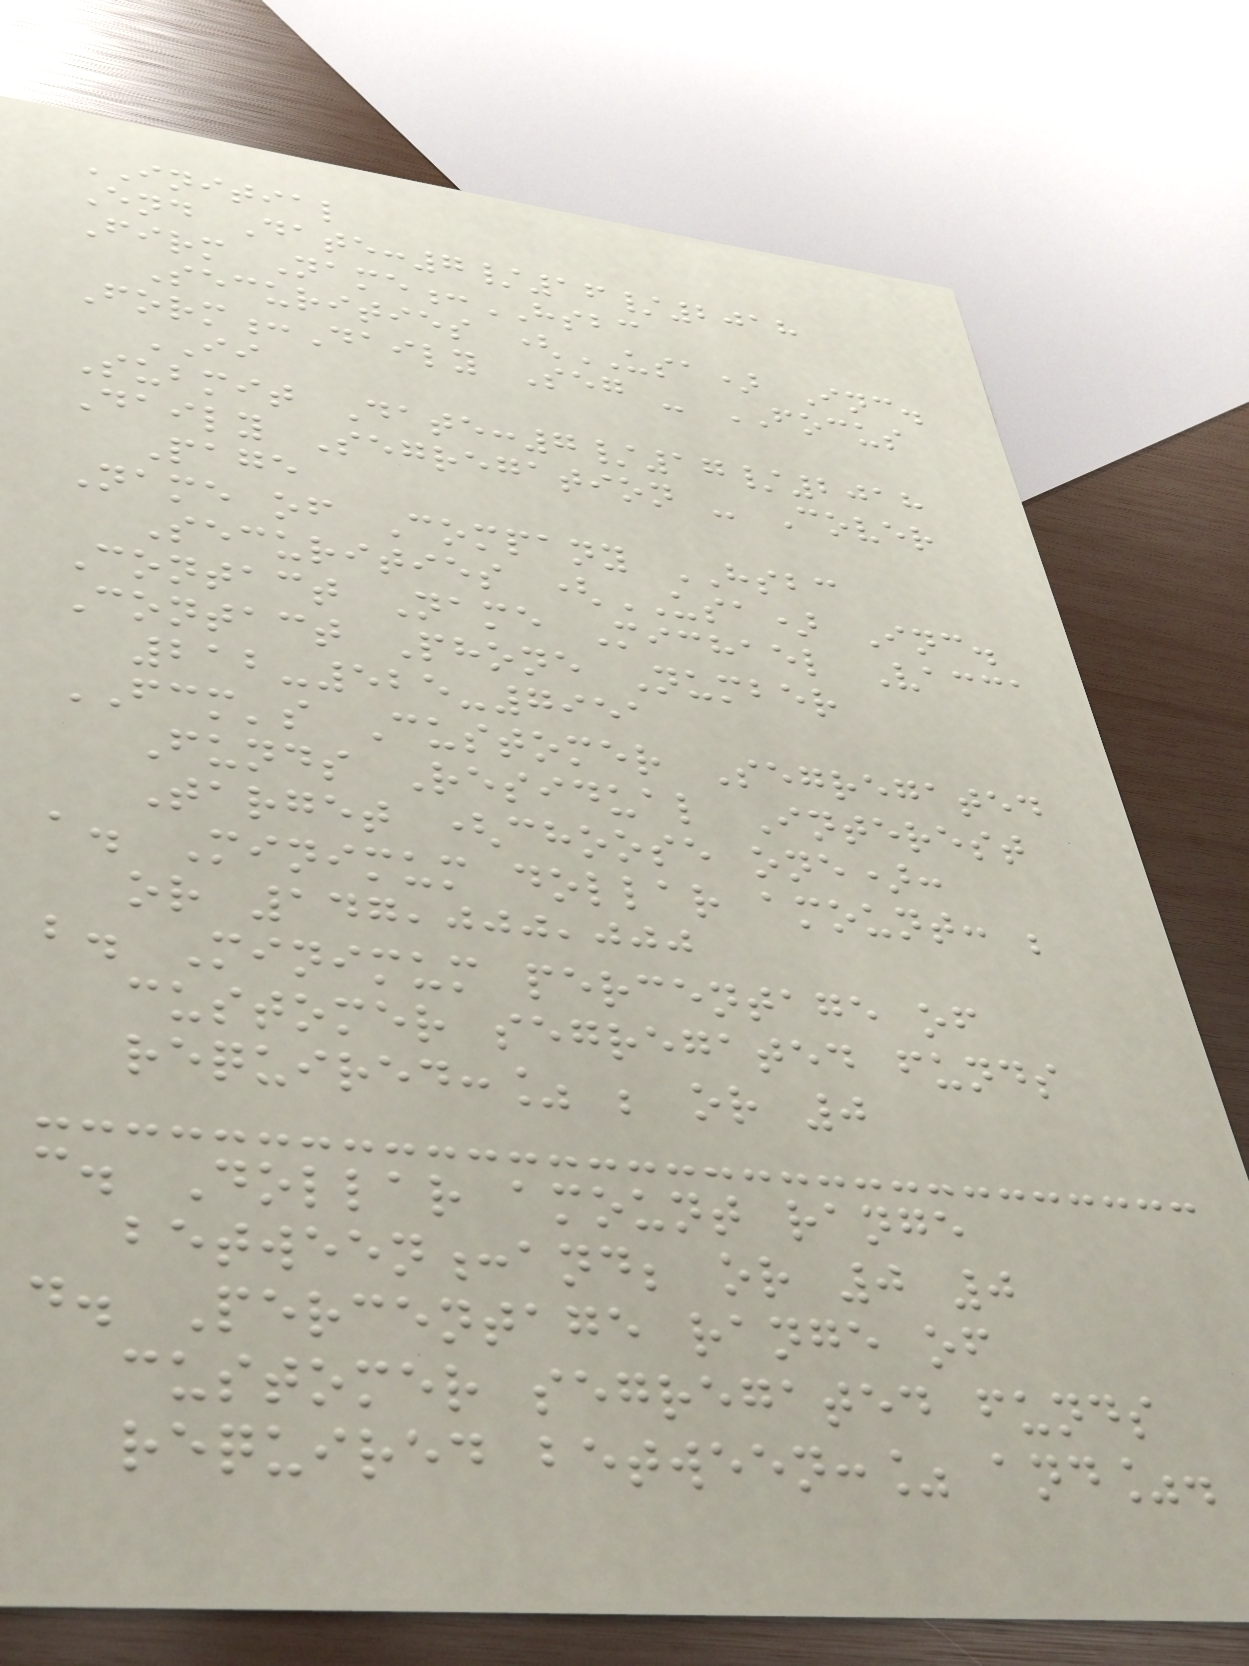INITIAL
End Date:7/16/2018
Firm Name:HSBC
Securities (USA) Inc.
Form:Daily Seg - FOCUS
II
Submit Date:7/17/2018
Daily Segregation - Cover
Page
Name of Company HSBC
Securities (USA) Inc.
Contact Name Michael Vacca
Contact Phone Number
212-525-7951
FCM's Customer Segregated
Funds Residual Interest
Target (choose one):
a. Minimum dollar amount: ;
or 147,000,000
b. Minimum percentage of
customer segregated funds
required:% ; or 0
c. Dollar amount range
between:and; or 0 0
d. Percentage range of
customer segregated funds
required between:% and%.
